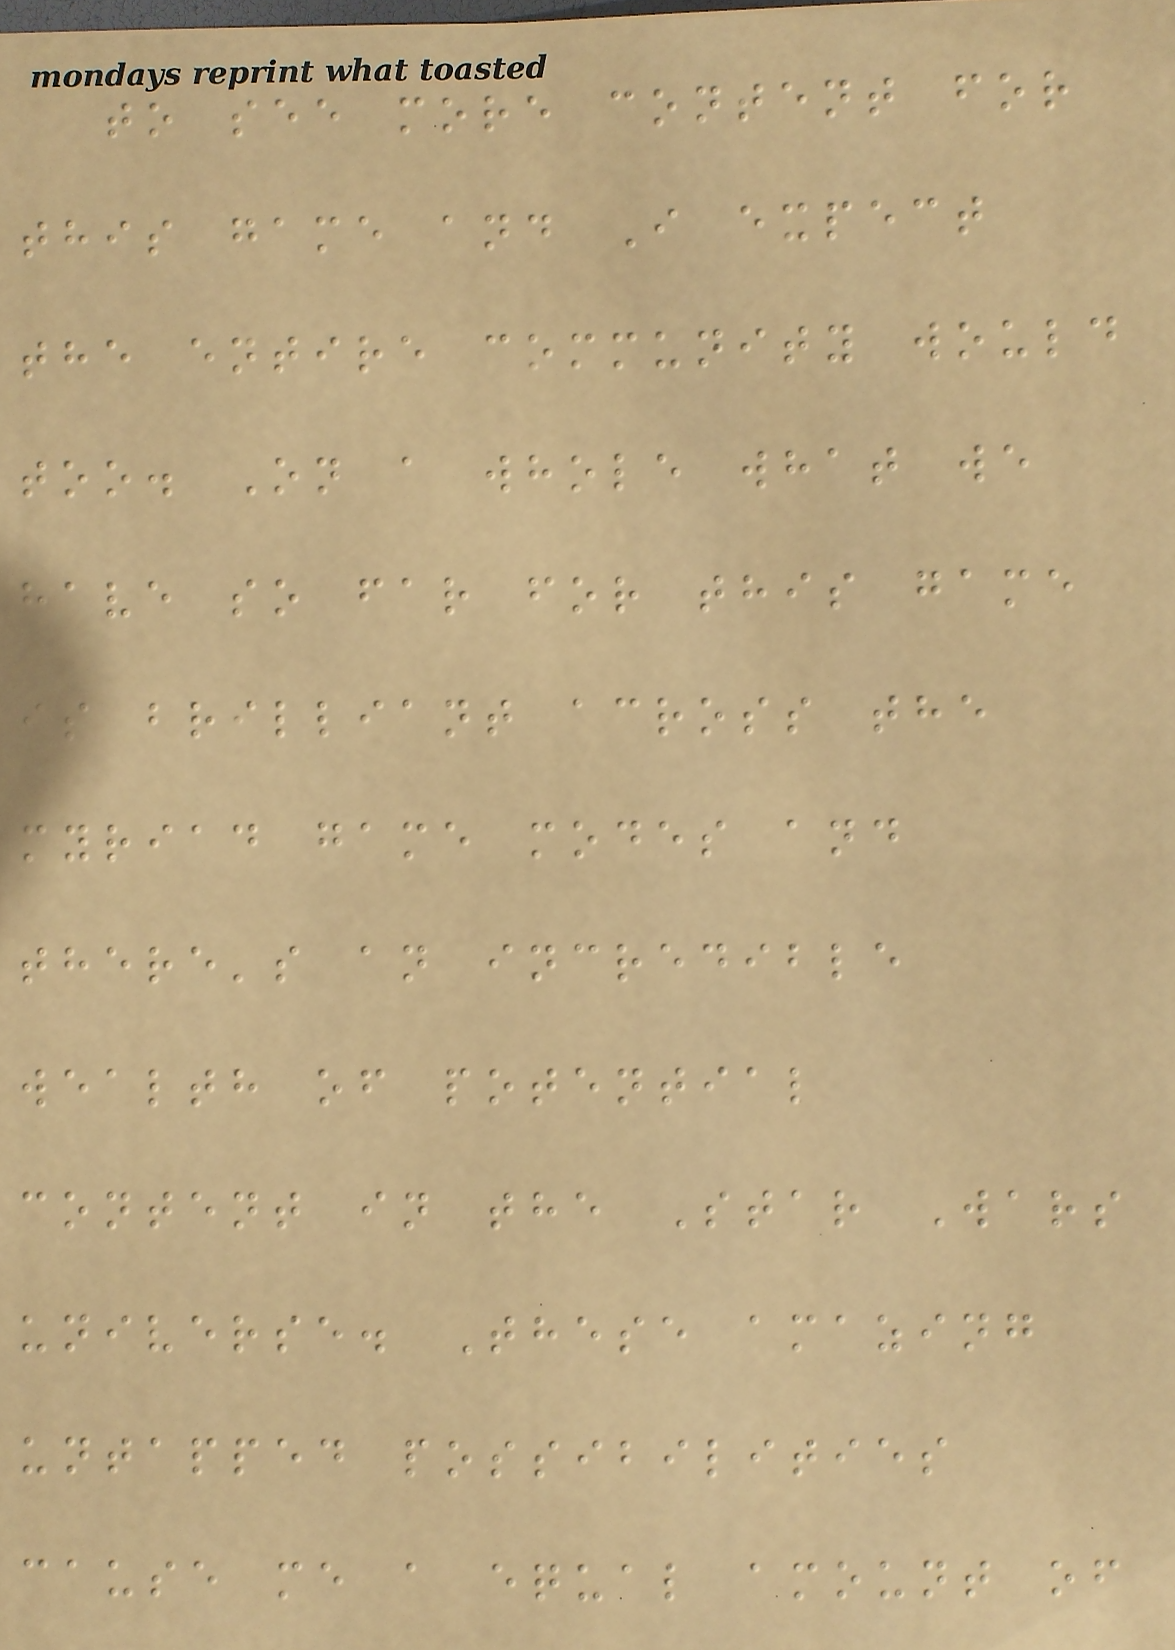to see more content for
this game and I expect
the entire community would
too. On a whole what we
have so far for this game
is brilliant across the
myriad game modes and
there's an incredible
wealth of potential
content in the Star Wars
universe. These amazing
untapped possibilities
cause me a equal amount of
